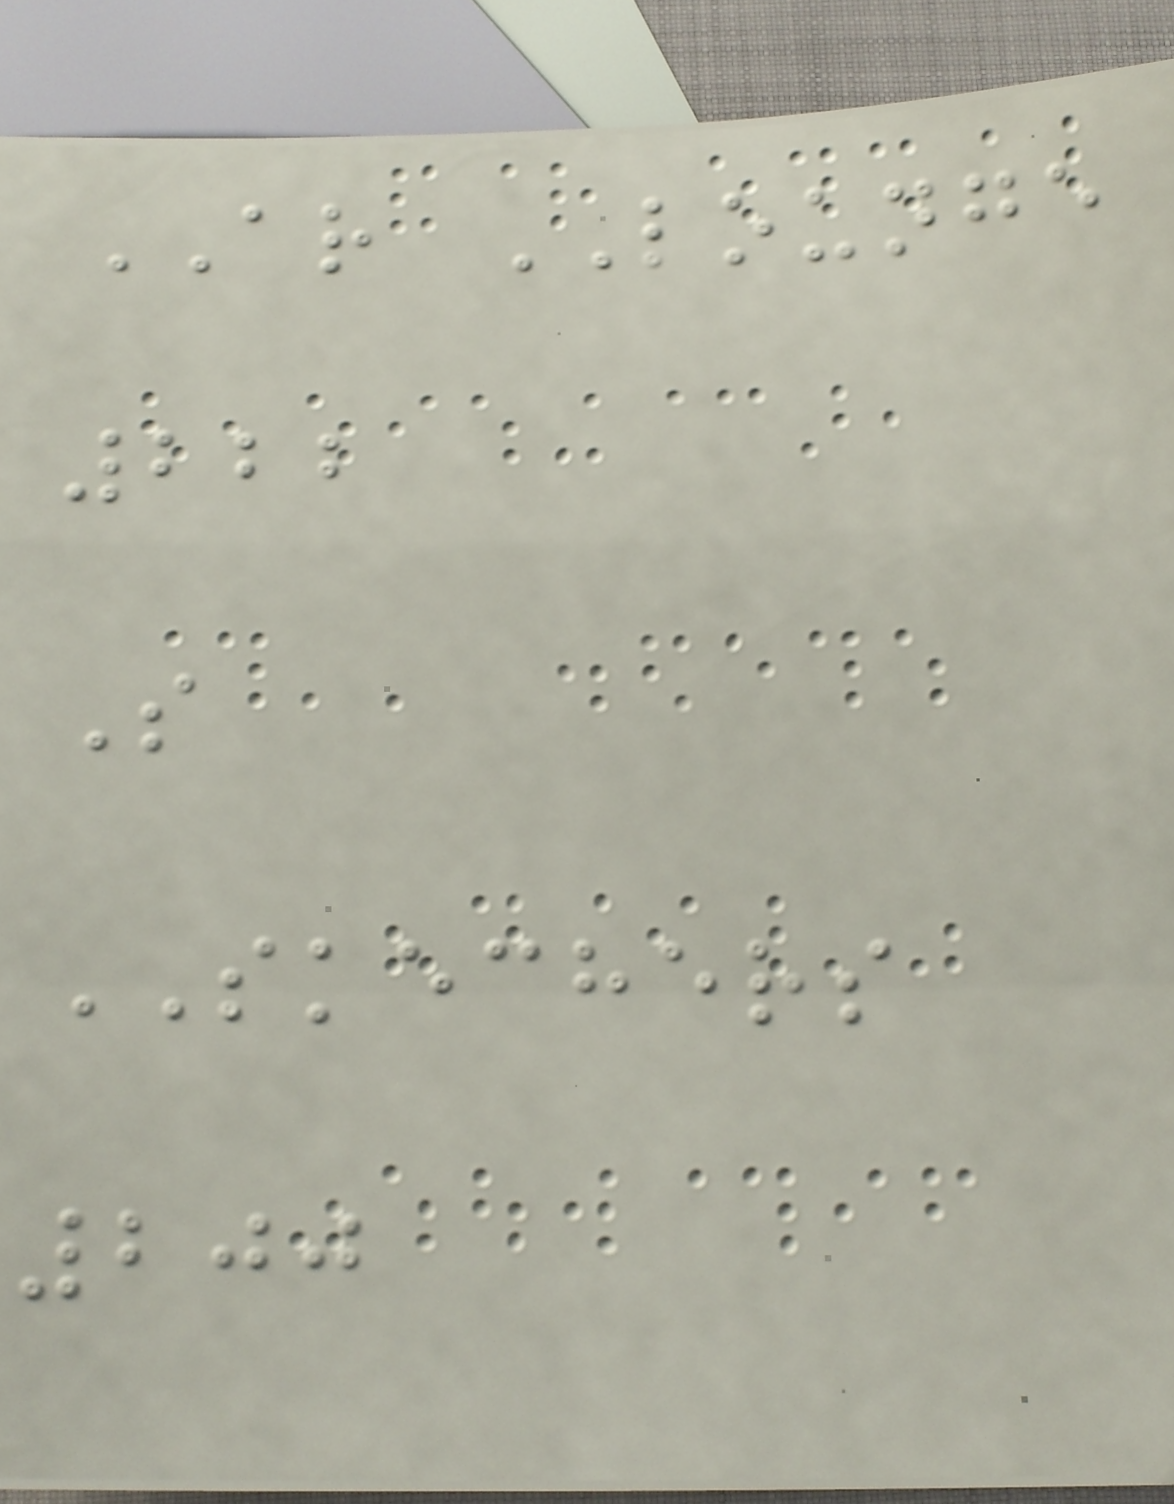AR LOUNGE
222
S
SKECHERS
200
